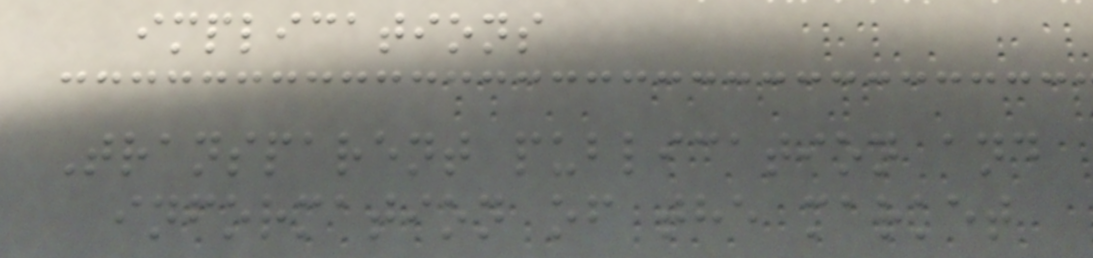implications
Transparent publication and
information of the market
